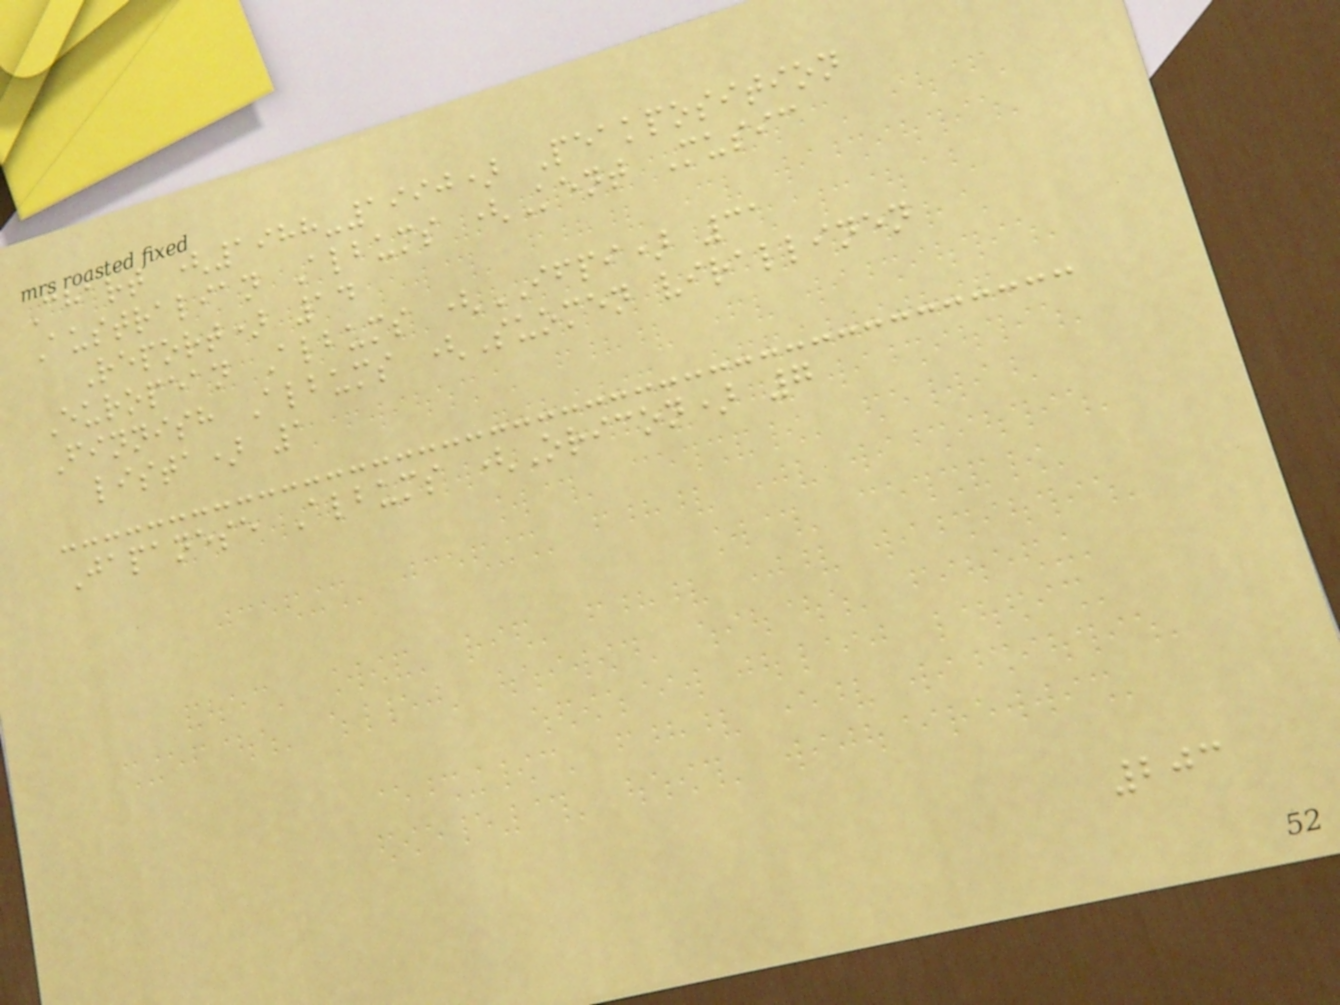Chart (1988-1990) Peakposition
Australian Albums (Kent Music
Report) 14
European Albums (IFPI) 31
Finnish Albums (Suomen virallinen
lista) 1
Japanese Albums (Oricon) 7
203
